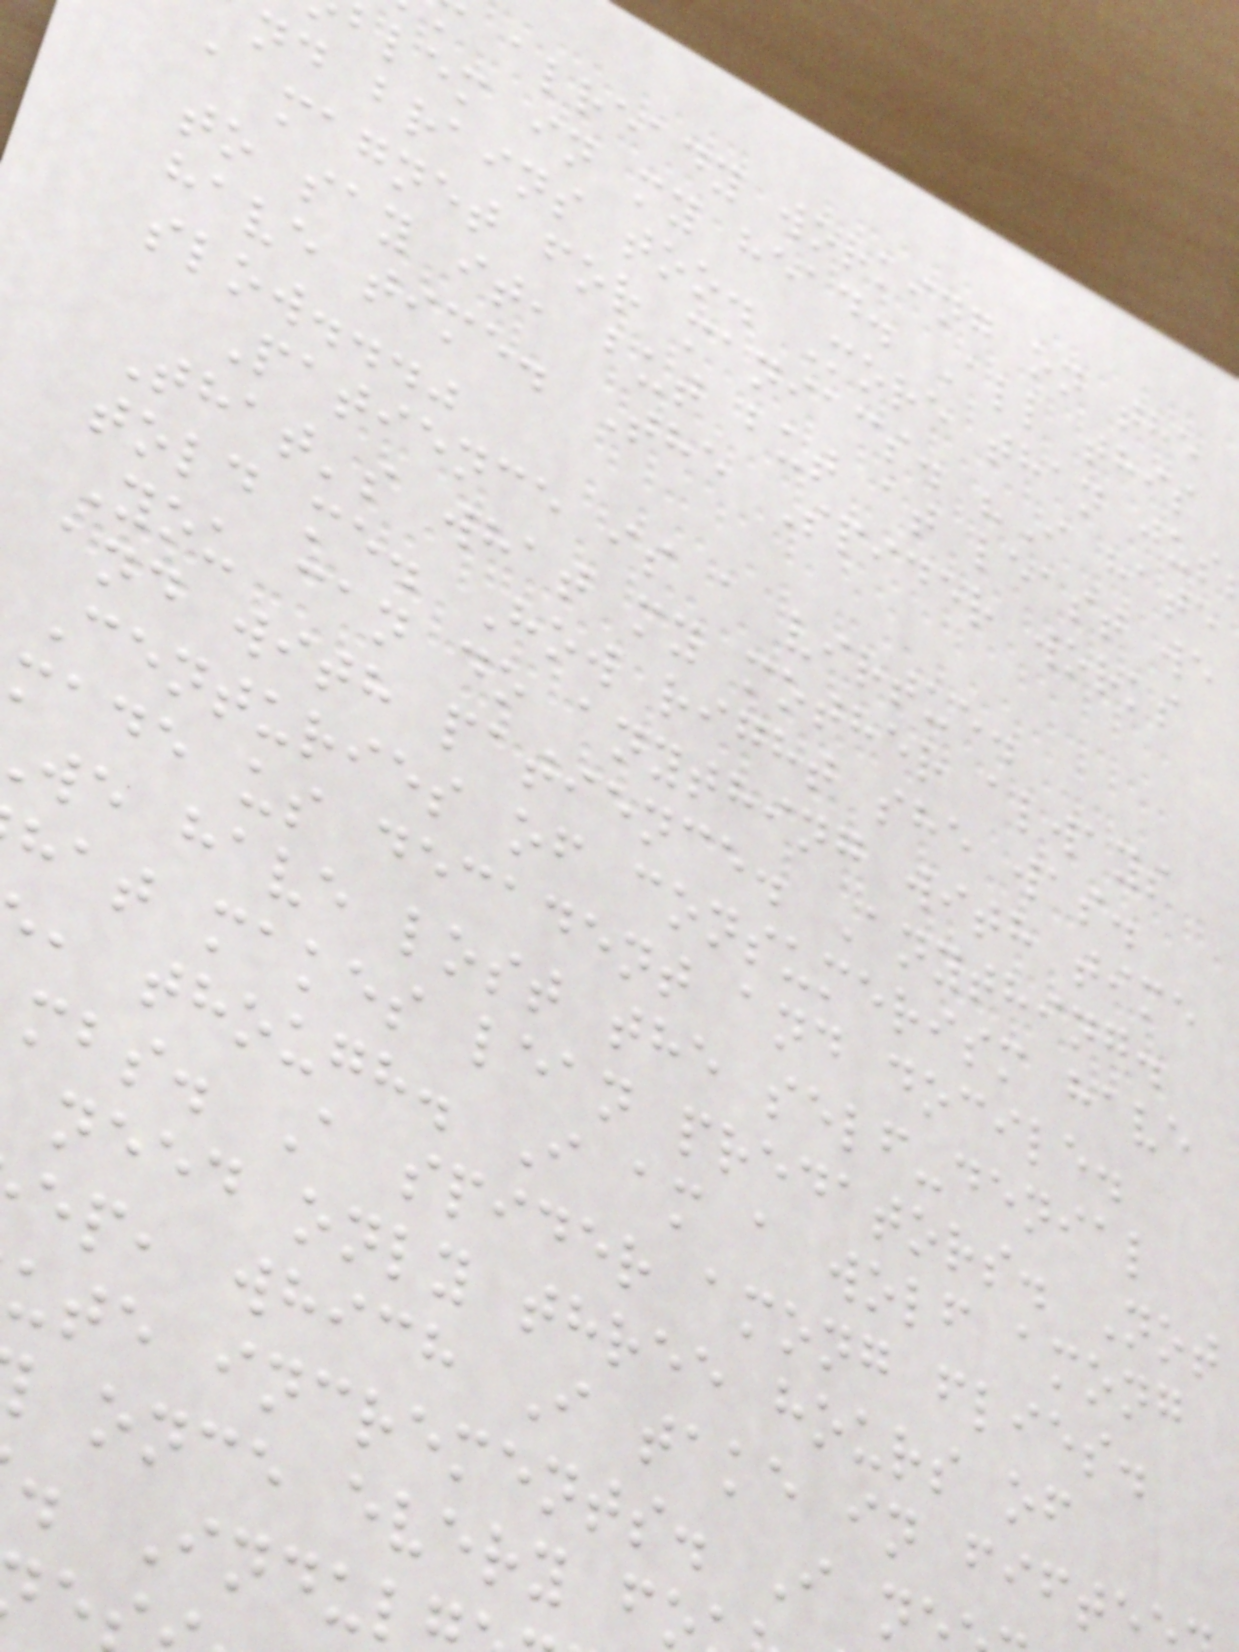already working on the
blem in my head. All this
nd brains too. More than jus
a magnet for maniacs. "I hate
to say it, but but at least we
have time. The Spider works
slow..."
Patience is a virtue.
That's what my mother always
told me. How right she was.
You can do anything with time
and with patience. Anything.
Centuries of consumerism have
made us decadent and docile.
we have lost the self-denial
hat makes lean predators. Not
, though. I am a wolf among
mbs. A spider among flies.
need only three hours of
ep, which I take in fifte
ute increments. I n
once every f
. Indul
